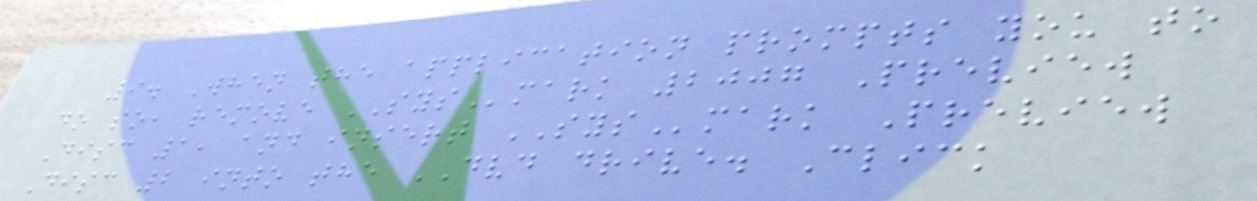9. When the application prompts you to
do so, remove SYSmark 2007 Preview
Disc 1, and insert SYSmark Preview
Disc 2 into the DVD drive. Click
